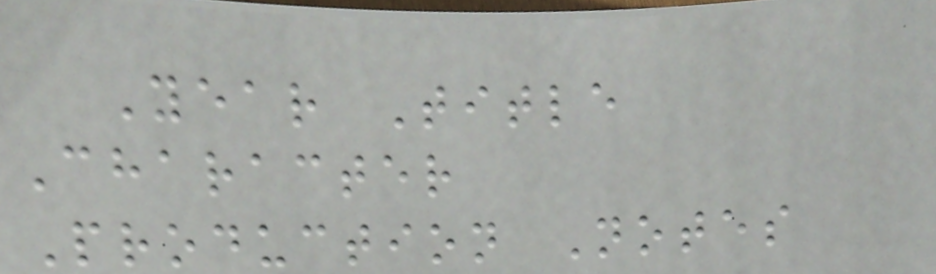Year Title
Character
Production Notes
